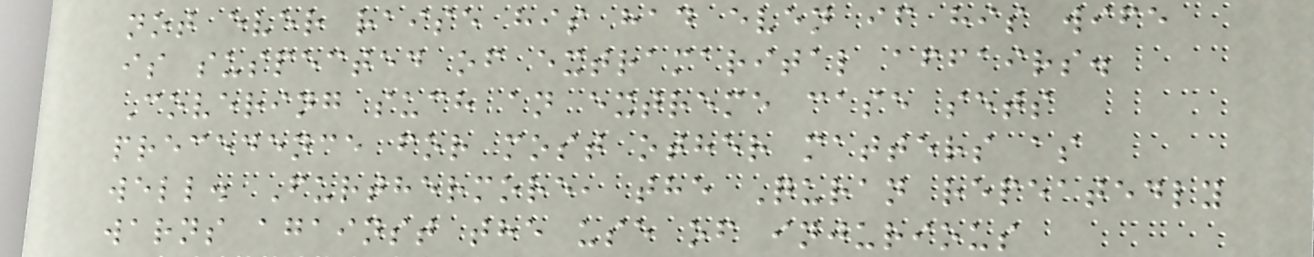not ever raise his had even if his wife
is suspected of extramarital affairs.
Covering such an extreme case sets
precedence for most other matters as
well. Furthermore, the Quran repeatedly
warns against the use of injurious
